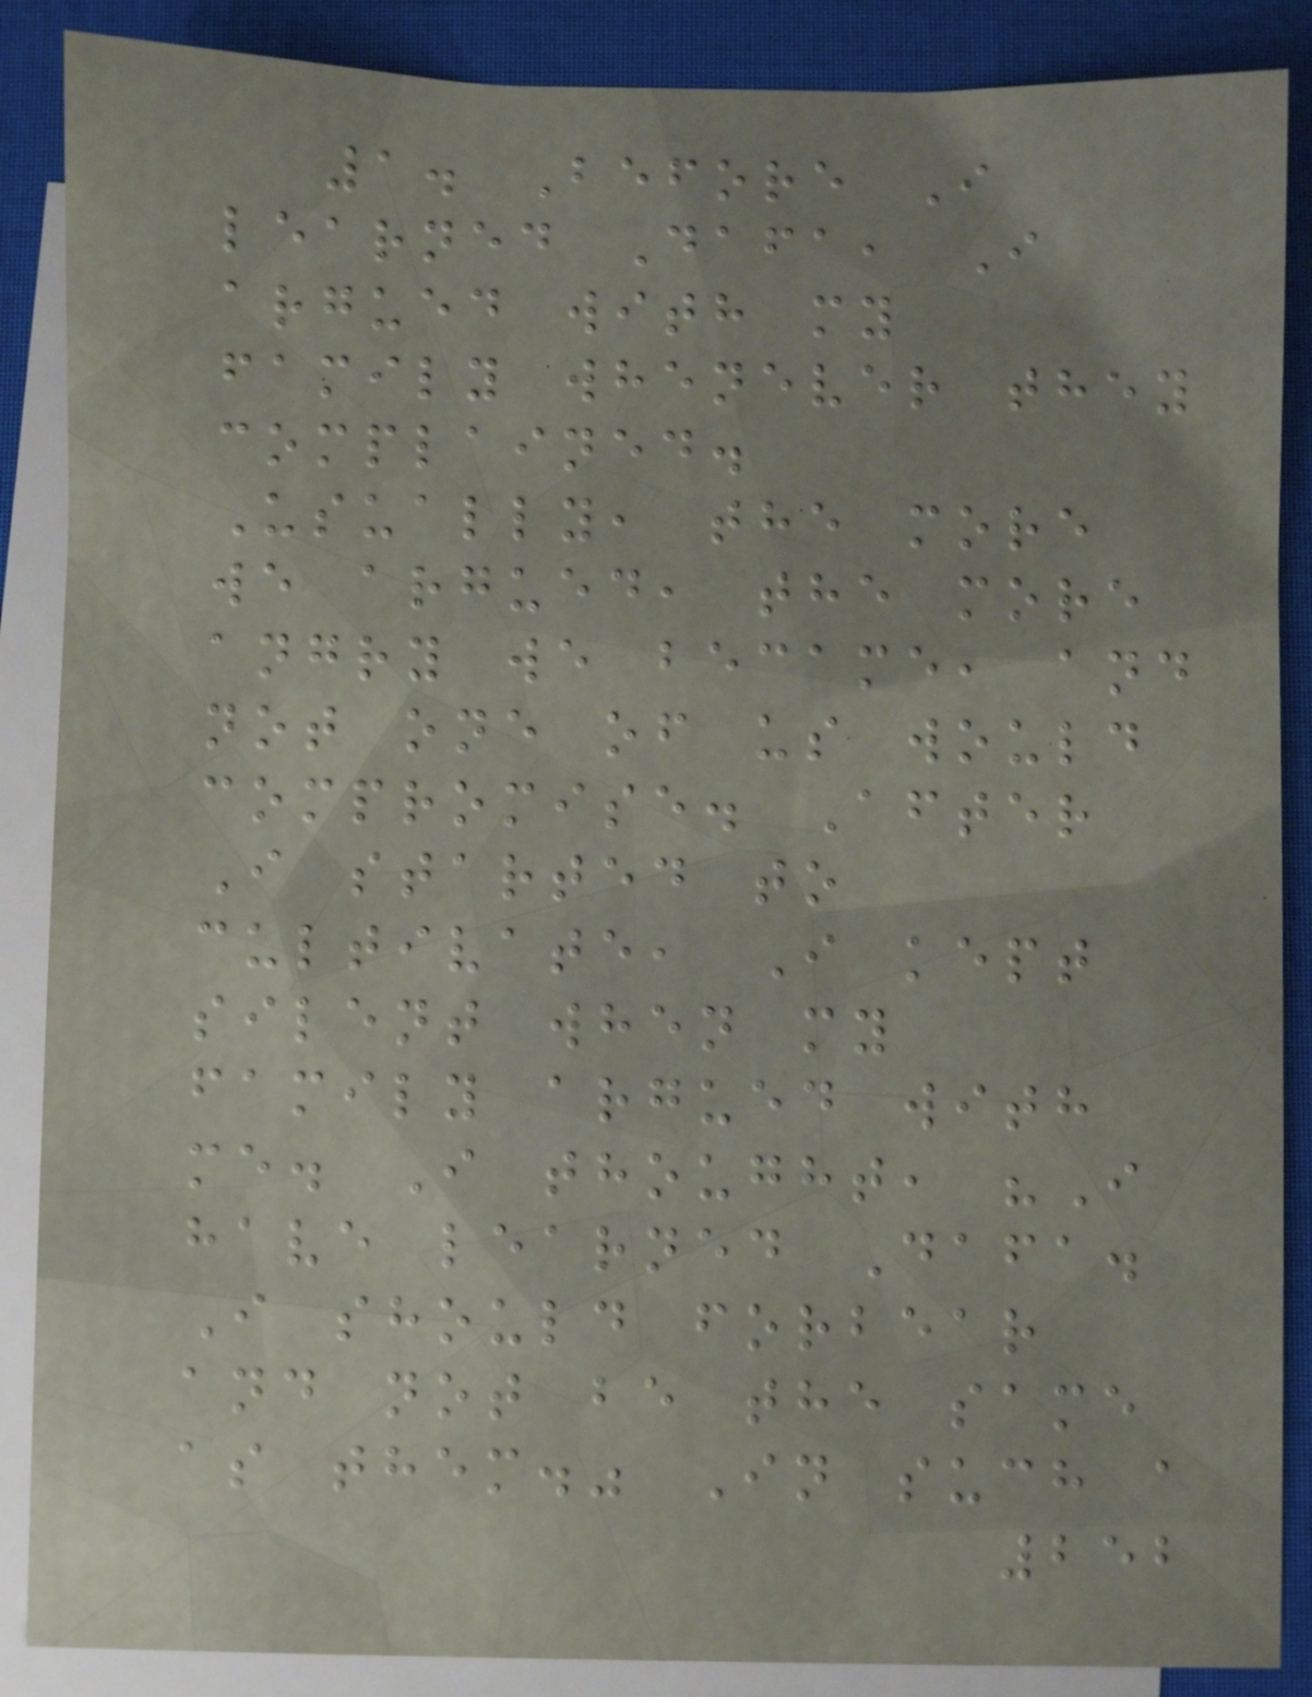1. Before I
learned Dafa, I
argued with my
family whenever they
complained.
Usually, the more
we argued, the more
angry we became, and
not one of us would
compromise. After
I started to
cultivate, I kept
silent when my
family argued with
me. I thought, "I
have learned Dafa.
I should forbear
and not be the same
as them." In such a
252
